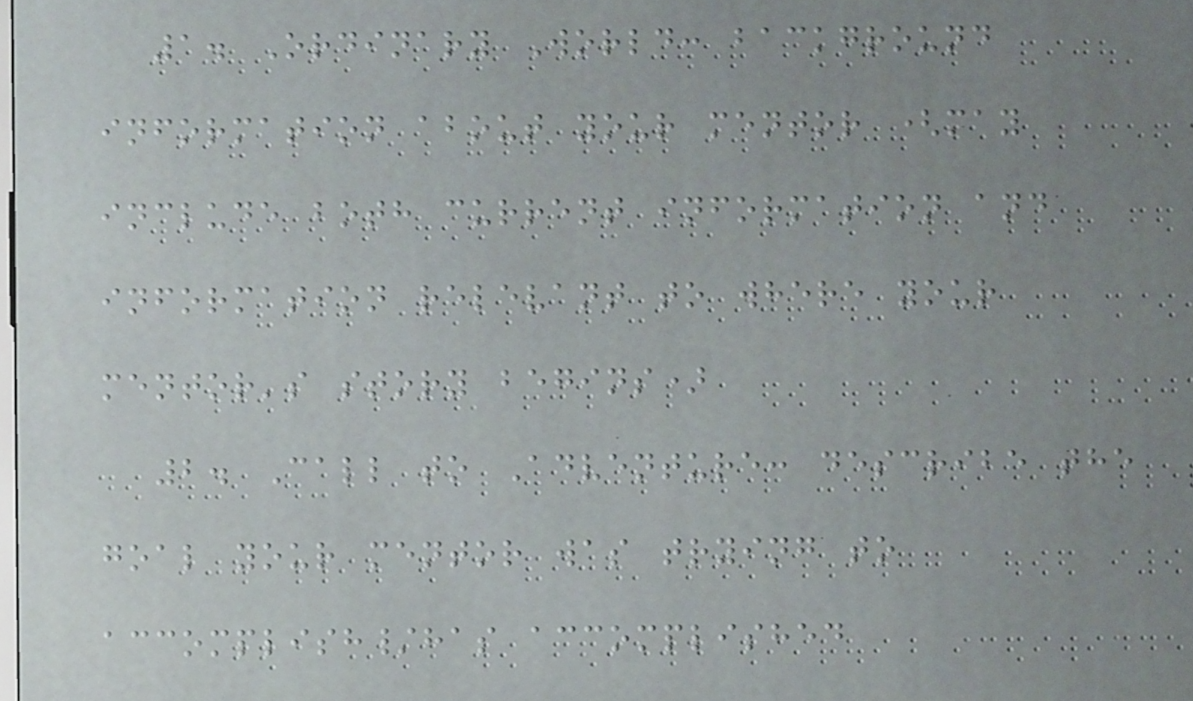1. Ordinary World: background
information about your mentor (may
include both current information and
information relevant to where your
mentor's story begins)
2. Call to Adventure: describe the
goal your mentor was trying to
accomplish/has accomplished
